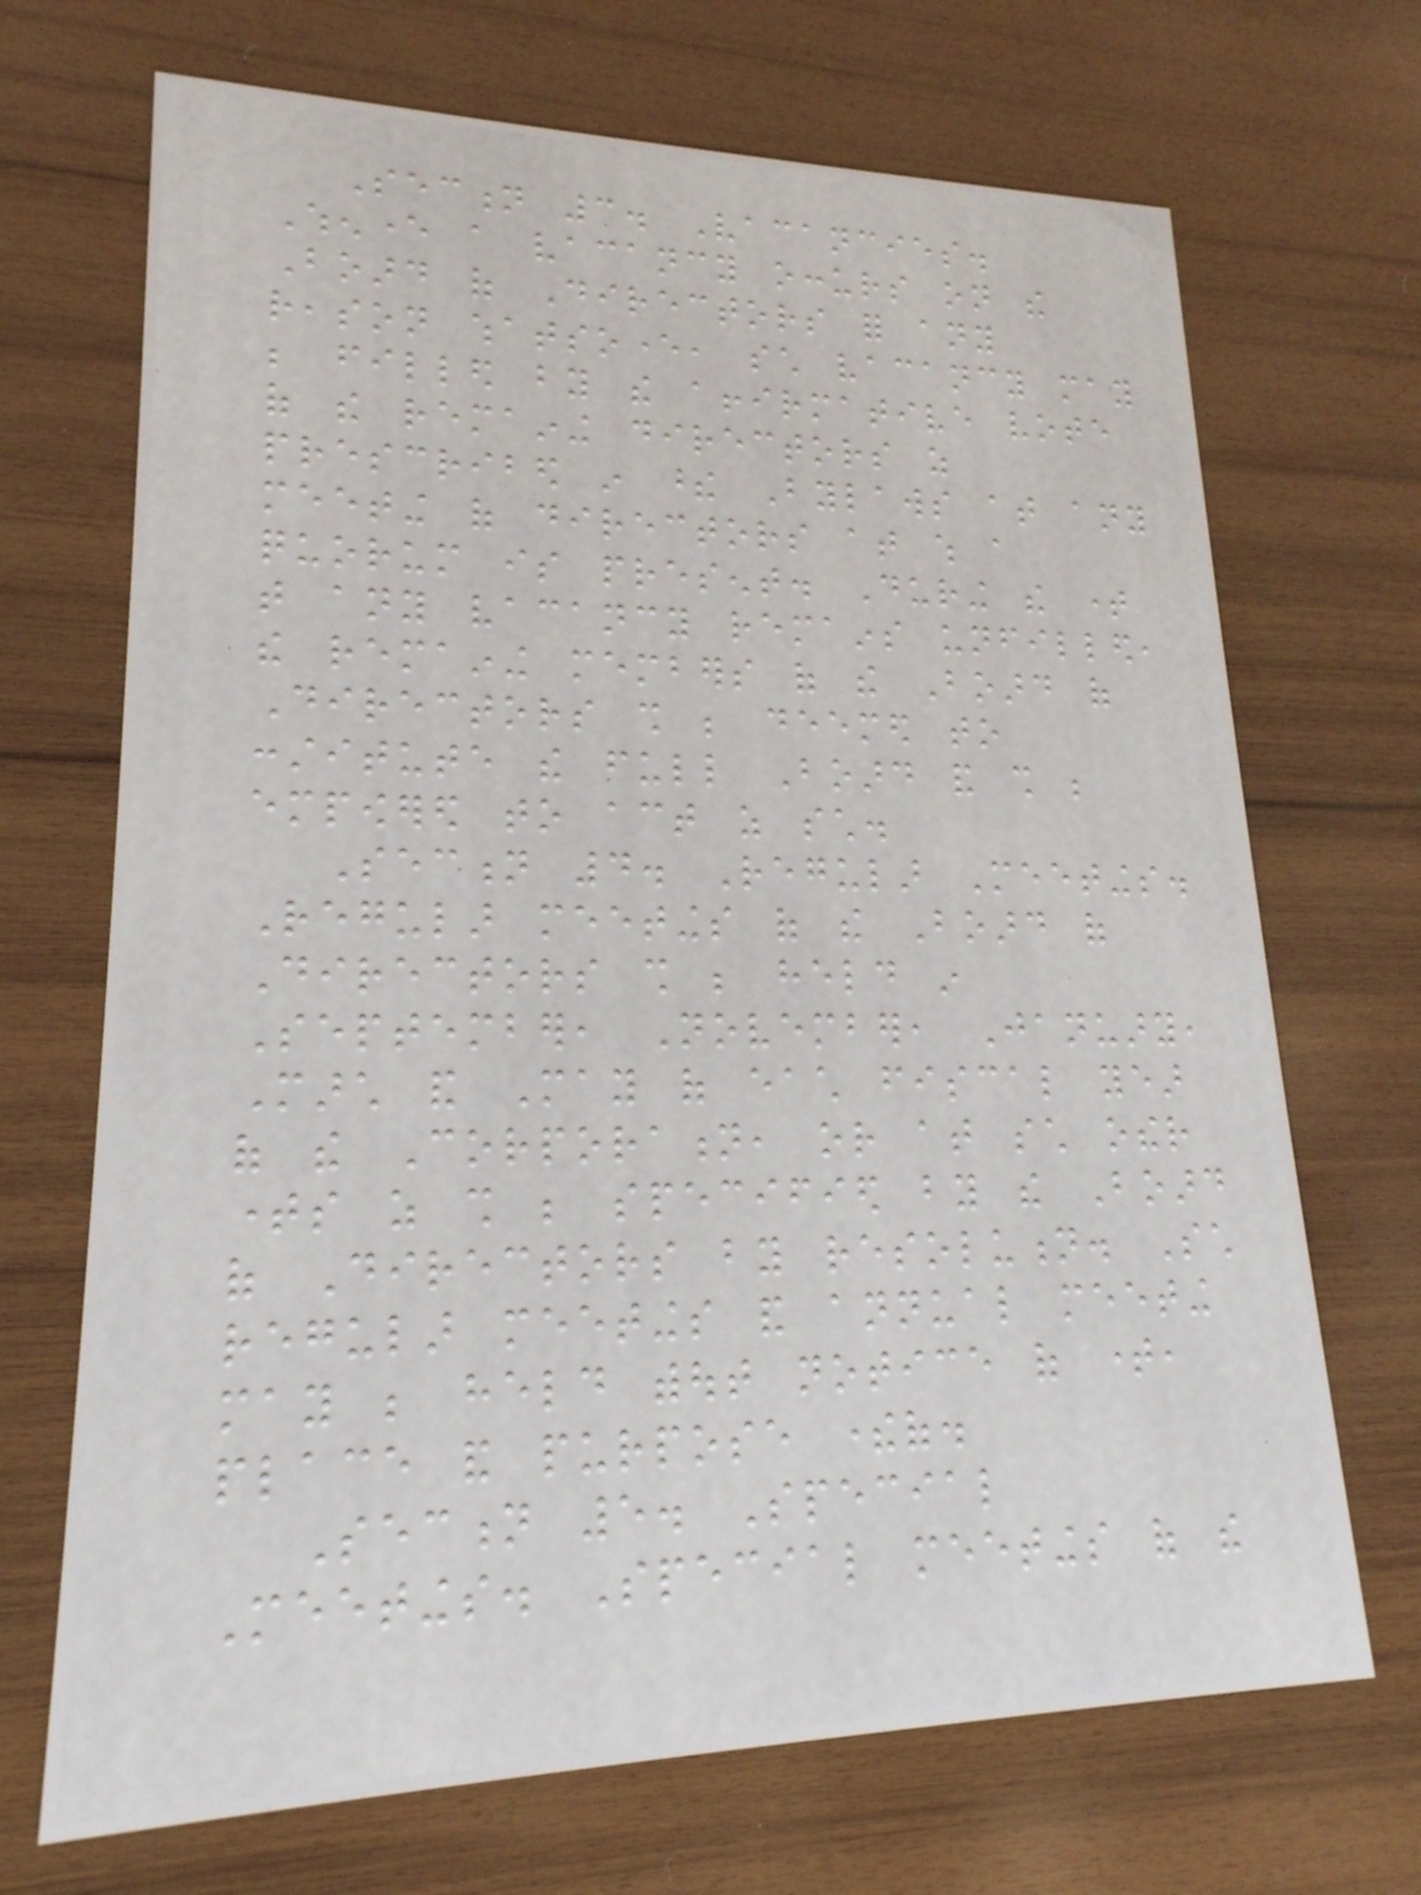Section 3. Vacancies.
Whenever a vacancy occurs on the
Board of Directors for any
reason whatsoever, such vacancy may
be filled by the affirmative vote
of the remaining directors as
prescribed in these Bylaws at any
meeting of directors at which a
quorum is present. During the time
that any vacancy remains unfilled,
the remaining members of the Board of
Directors shall be deemed to
constitute the full Board and shall be
empowered to act as such.
Section 4. Regular Meetings.
Regular meetings of the Board of
Directors shall be held in
September, November, January,
March and May of each fiscal year
of the Corporation, or at such other
times as shall be specified by the Board
of Directors by resolution. Such
regular meetings and annual meeting
may be held without notice of time,
place and purpose thereof.
Section 5. Special
Meetings. Special meetings of the
